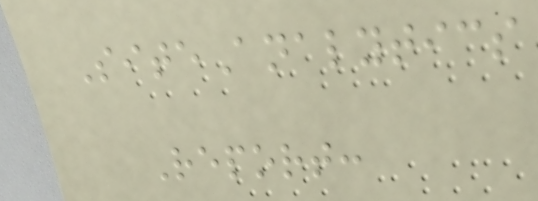SiteAnalytics
Report:
